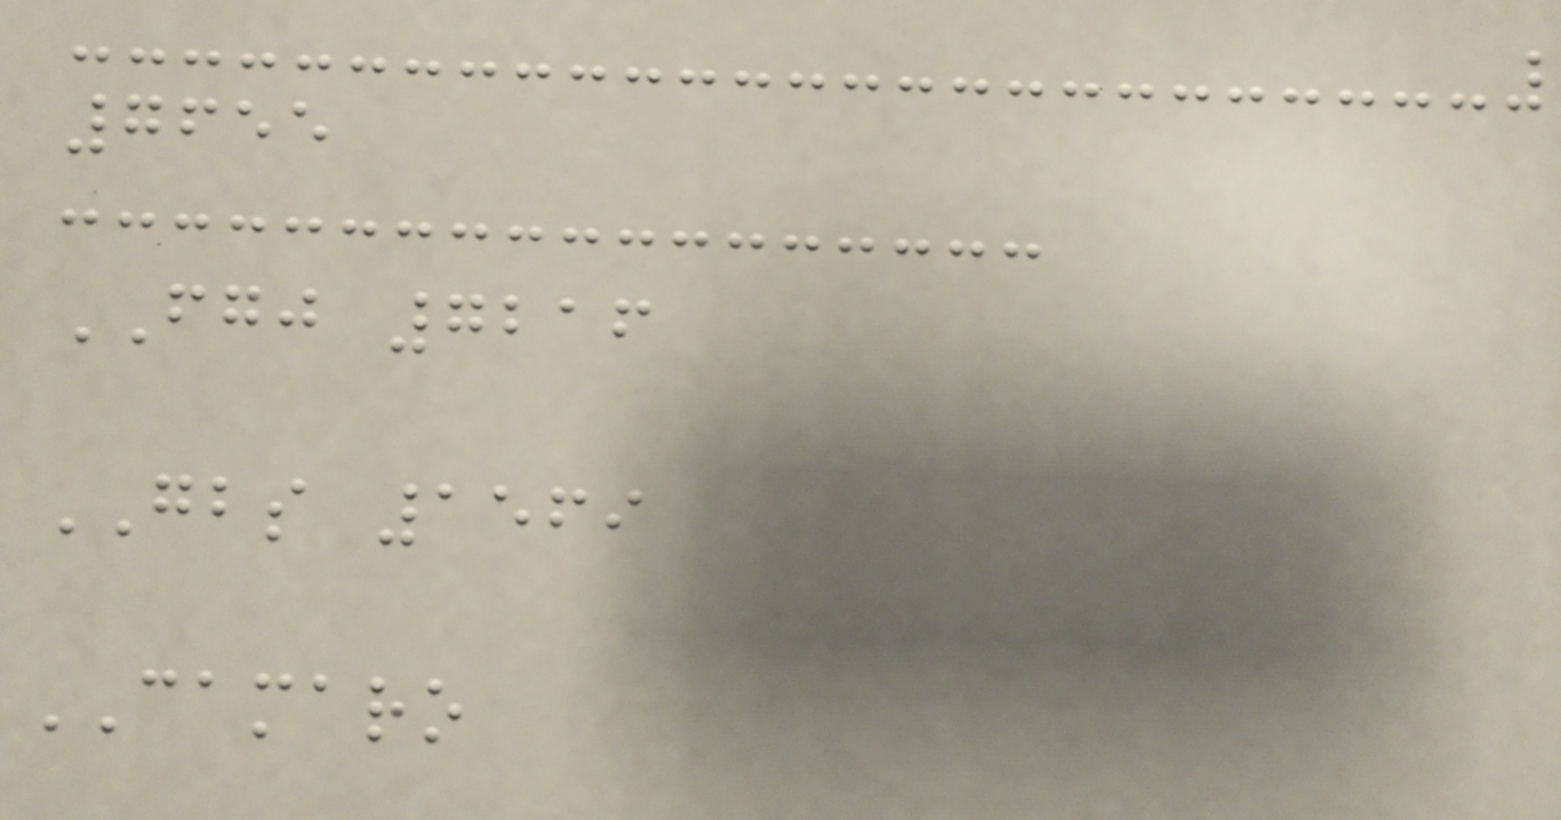7655
FGJ 7216
GBS 1569
CAMARO
